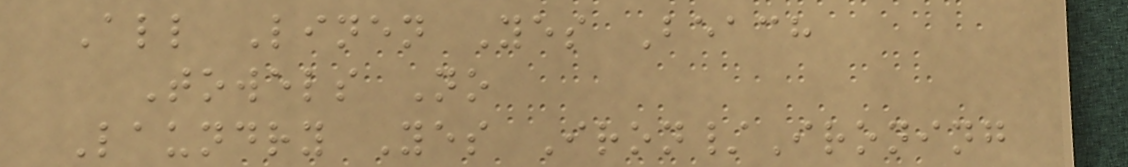All Linen Yes Beach
Towels No
Laundry Yes Iron/Ironing
